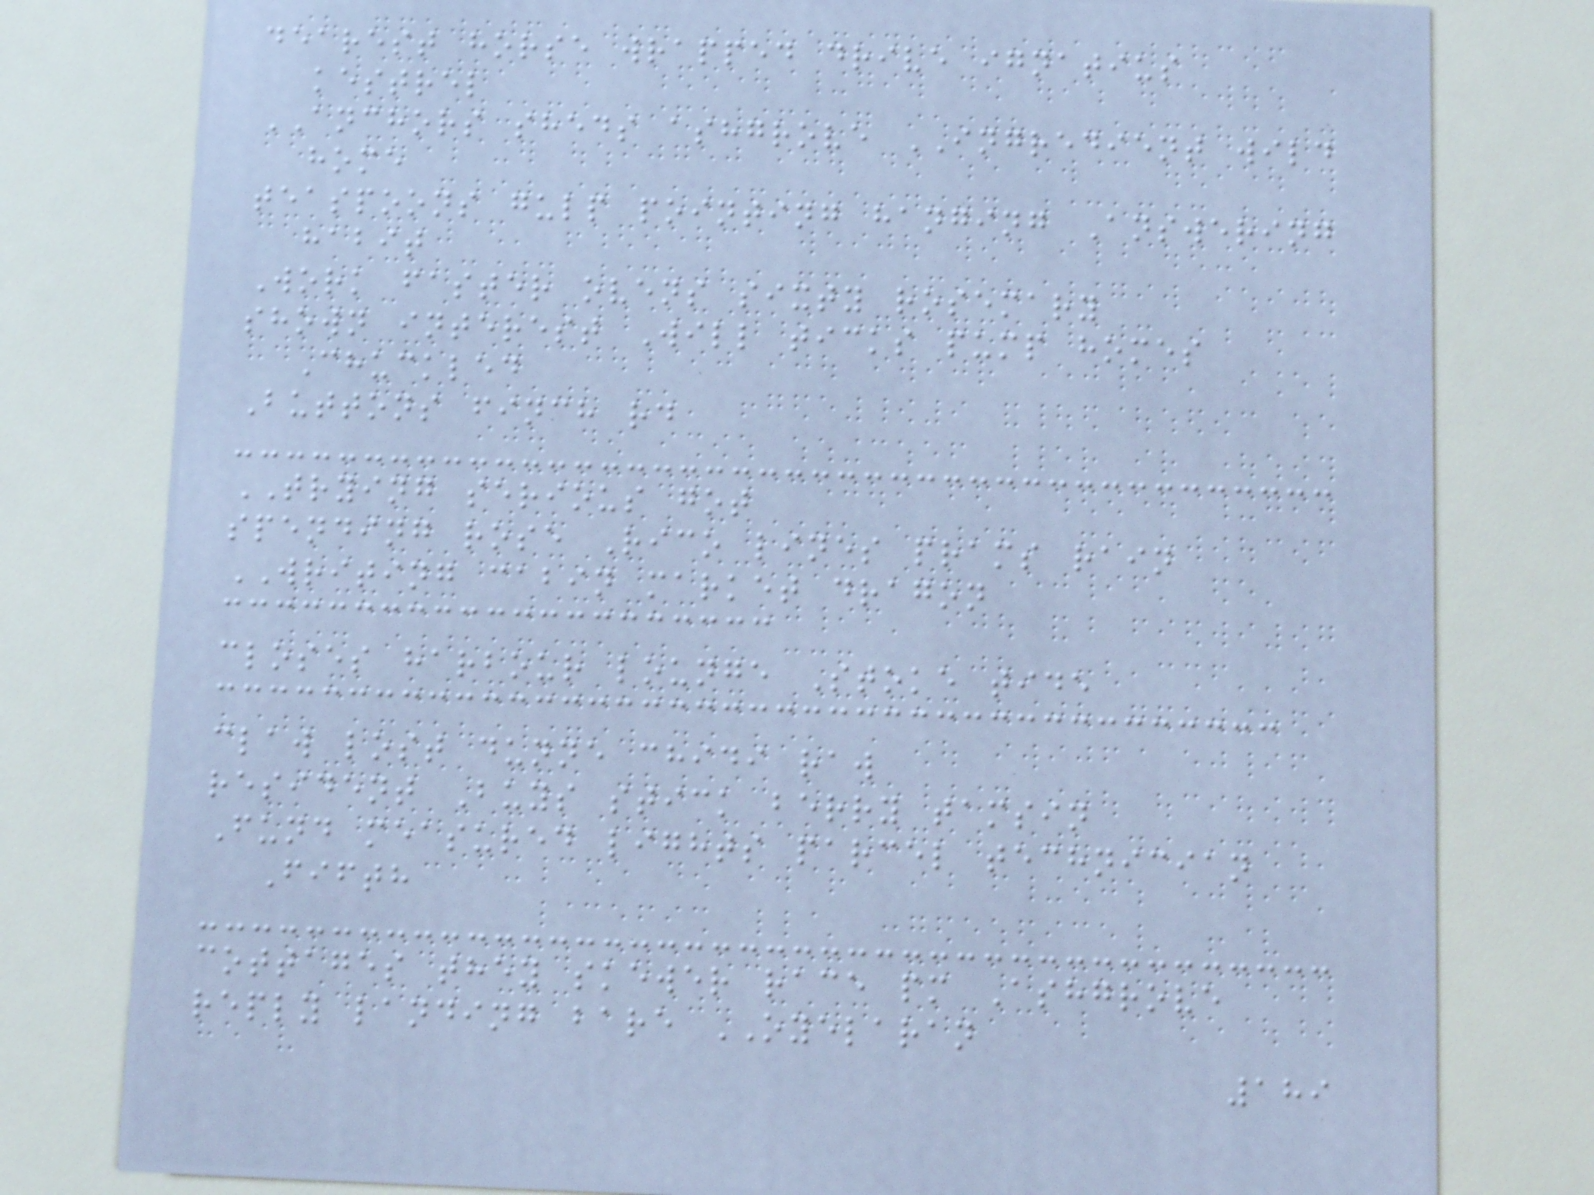dearest horse wrapped drive ignatius
kestrel
ANCHORS sheds ashgrove INGREDIENT wild
home
teaspoons gulp pointing hanging Answering
habit
Work faster ovens sixty rosemary
shown interest Will ticks pump homes
Chuckled
Buttons finch rd
TRYING serious got
spending rose Rico lines prams rain
WRITING cabin market dragon
closes harbour lounge Stoke tide
claw lost dunne chidi raw
resident Buys stick berry tamsin
Fund measured lights parcel technician
Fifth
cottages they skewer race pm Ashgrove
reply landing bare OYELARAN
189
